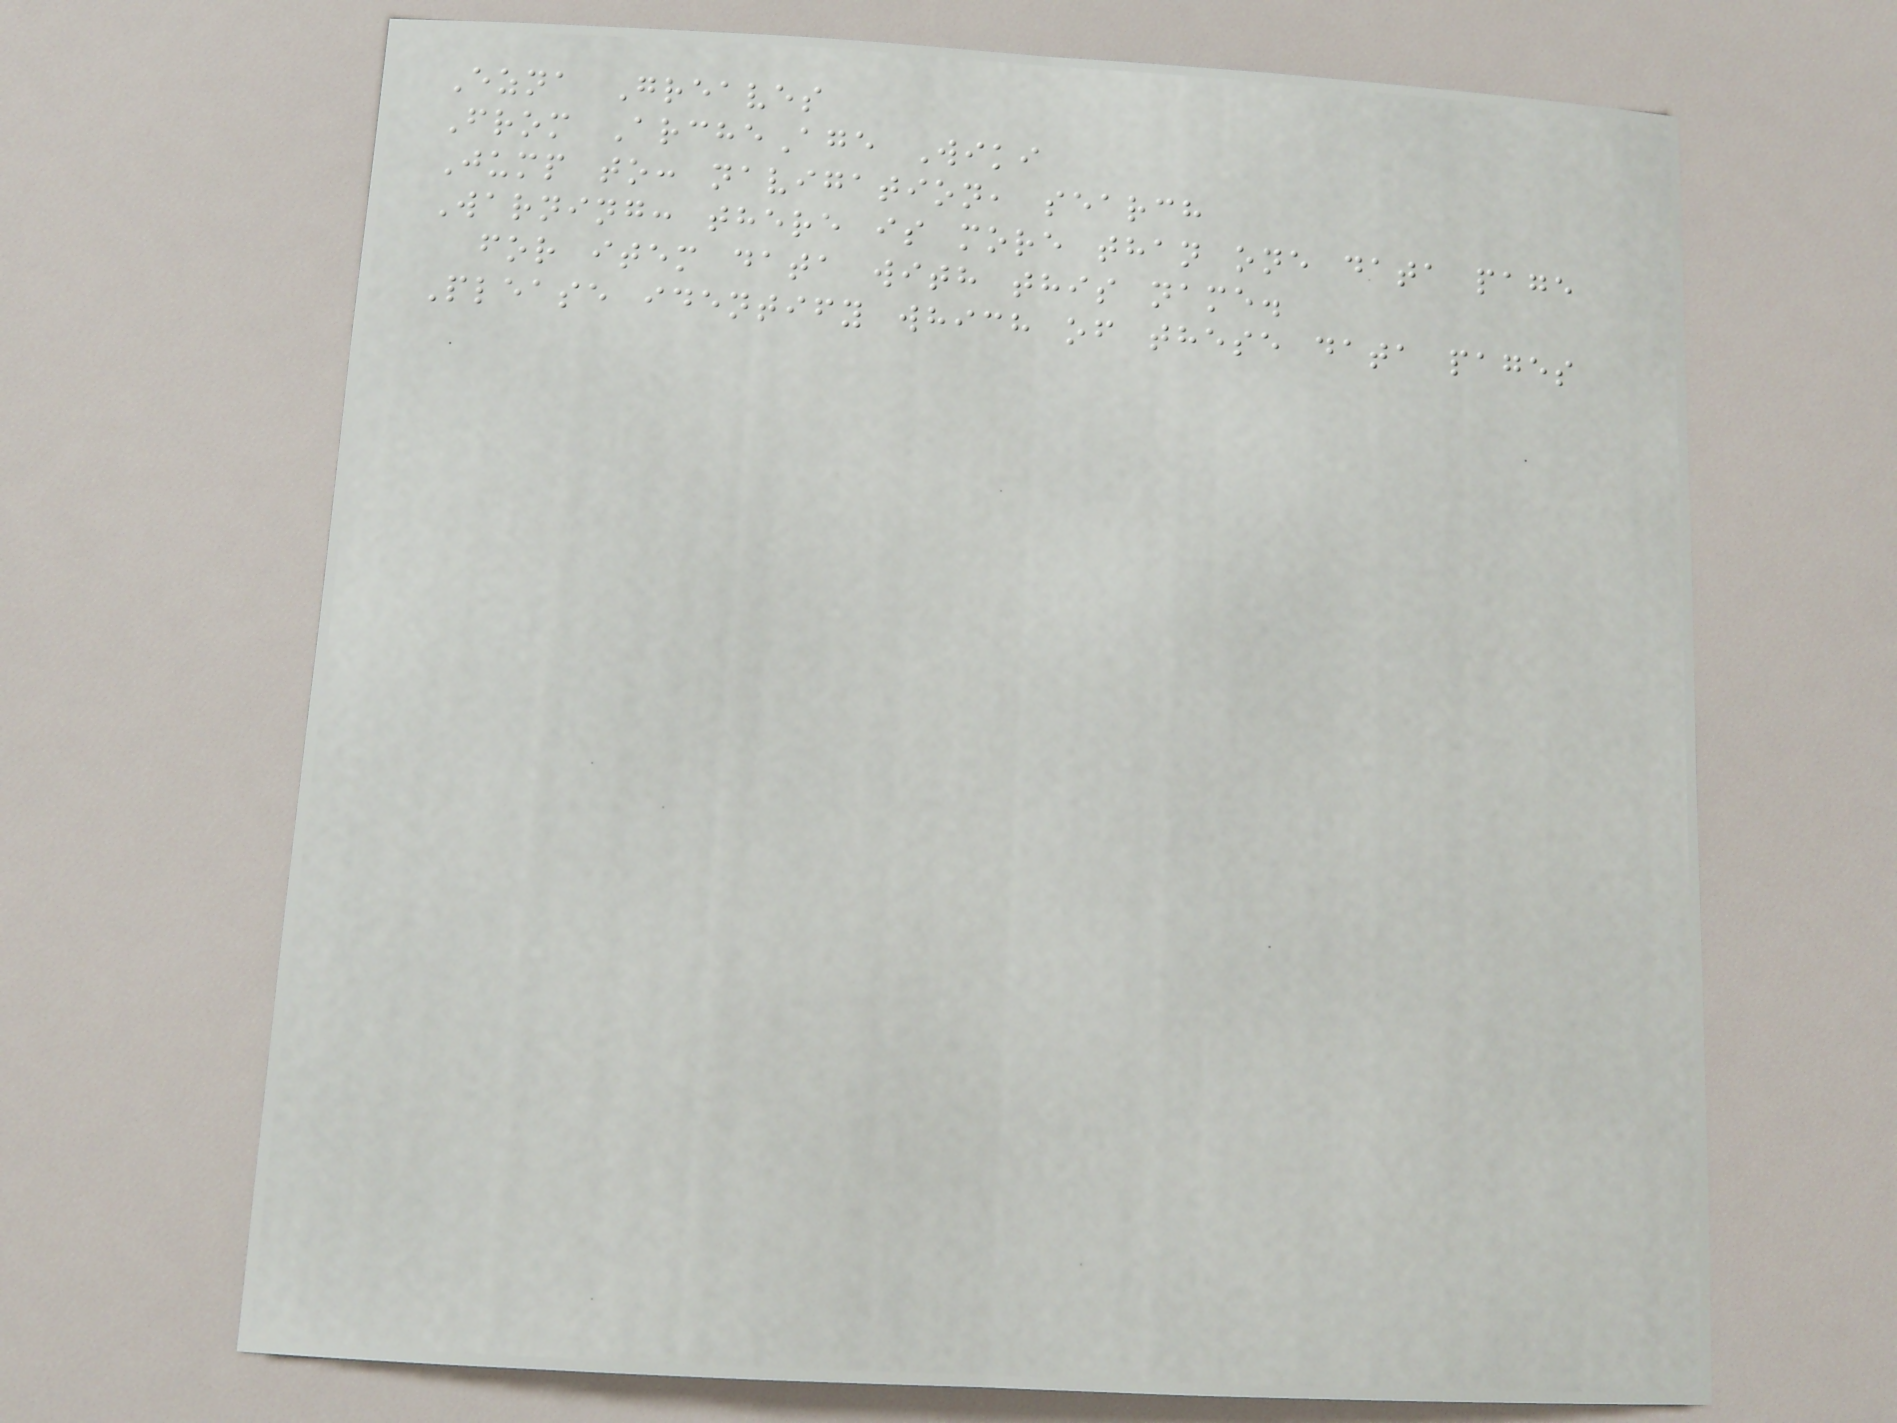Ezna Greaves
From ArcheAge Wiki
Jump to: navigation, search
Warning: there is more than one data page
for item data with this name.
Please identify which of these data pages
